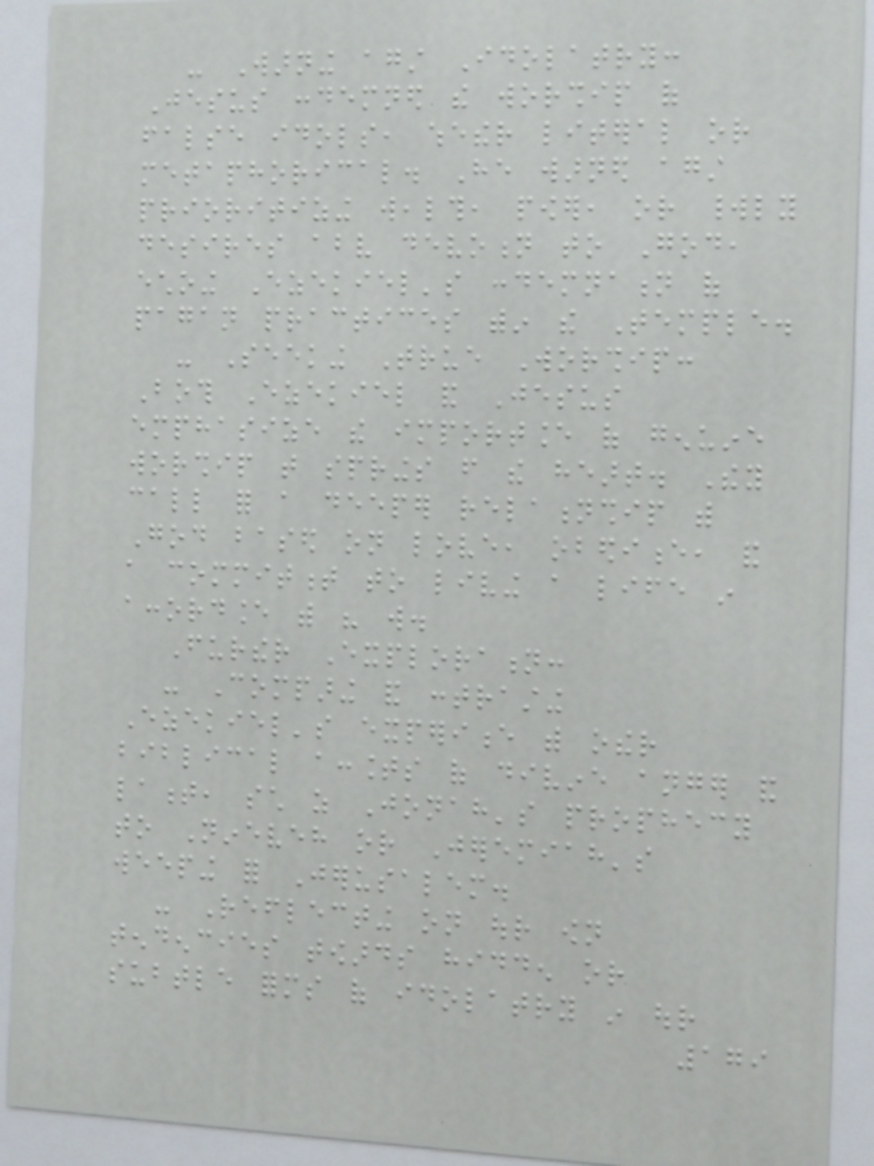- Warning against Idolatry:
Jesus condemned the worship of
false idols, whether literal or
metaphorical. He warned against
prioritizing wealth, power, or worldly
desires above devotion to God,
echoing Ezekiel's condemnation of
pagan practices within the Temple.
- Seeking True Worship:
Both Ezekiel and Jesus
emphasize the importance of genuine
worship that springs from the heart. They
call for a deeper relationship with
God based on love, obedience, and
a commitment to living a life in
accordance with his will.
Further Exploration:
- Comparing and contrasting
Ezekiel's experience with other
biblical accounts of divine anger and
lament, such as Jonah's prophecy
to Nineveh or Jeremiah's
weeping for Jerusalem.
- Reflecting on our own
tendencies towards hidden or
subtle forms of idolatry in our
179
